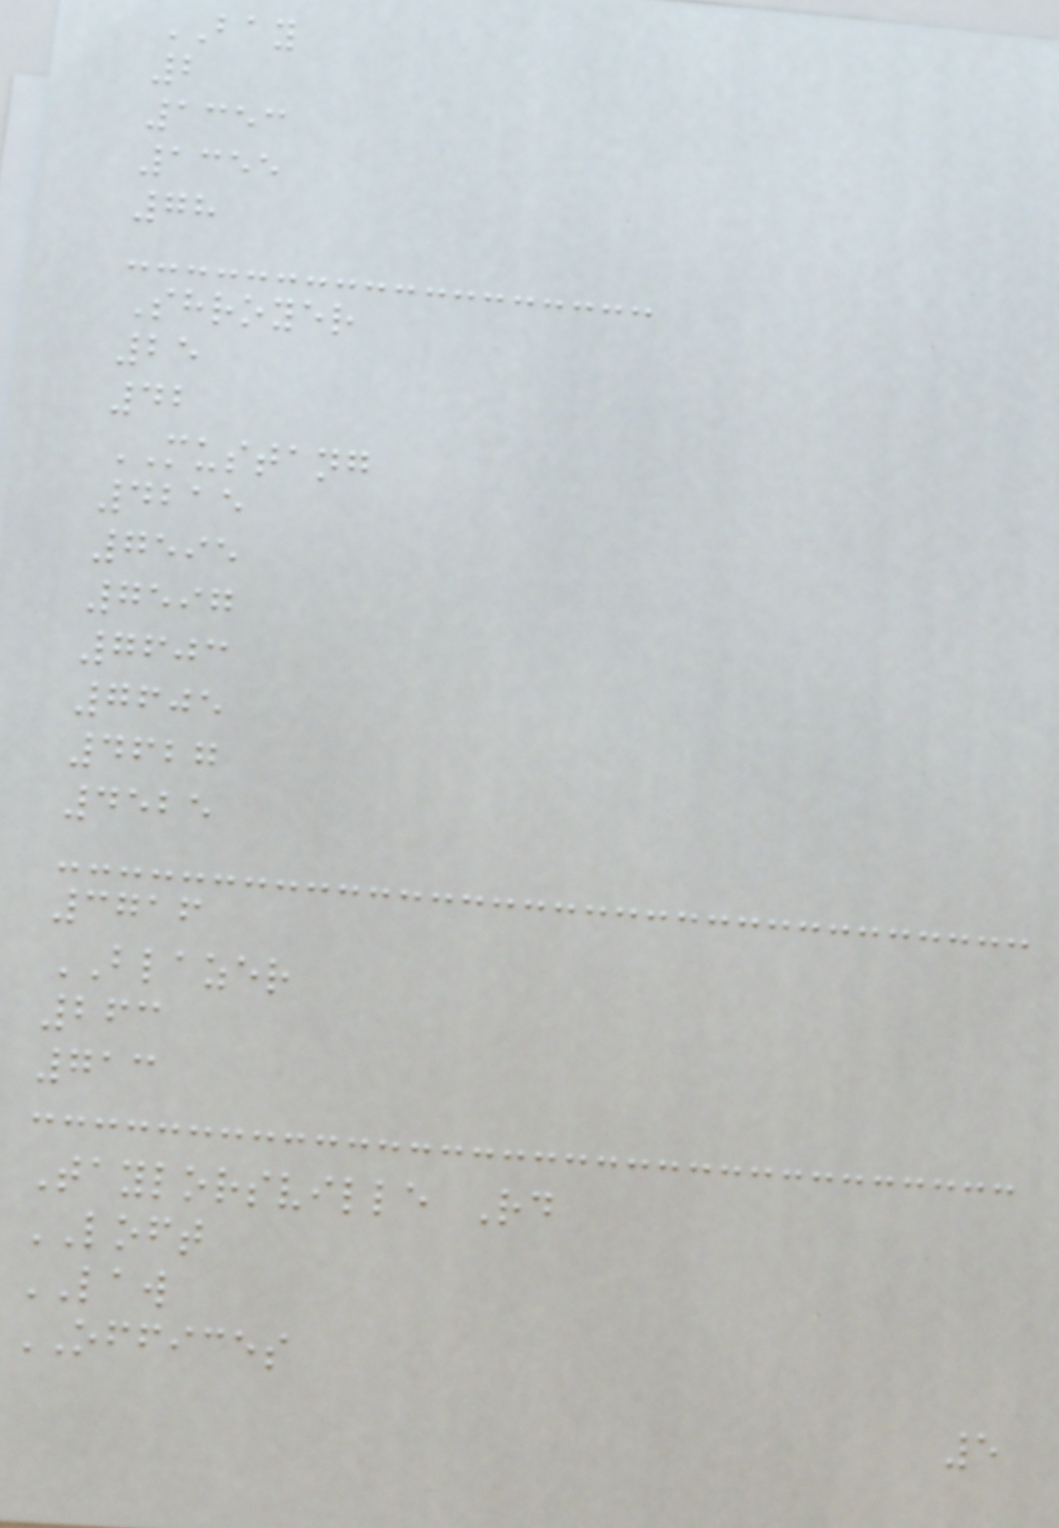BAY
2
1353
1355
78
Shroyer
25
42
MUSTANG
4215
7595
7597
7603
7605
4627
4525
3716
BLAZER
263
713
Taylorsville Rd
LOFT
LAW
OFFICES
5
